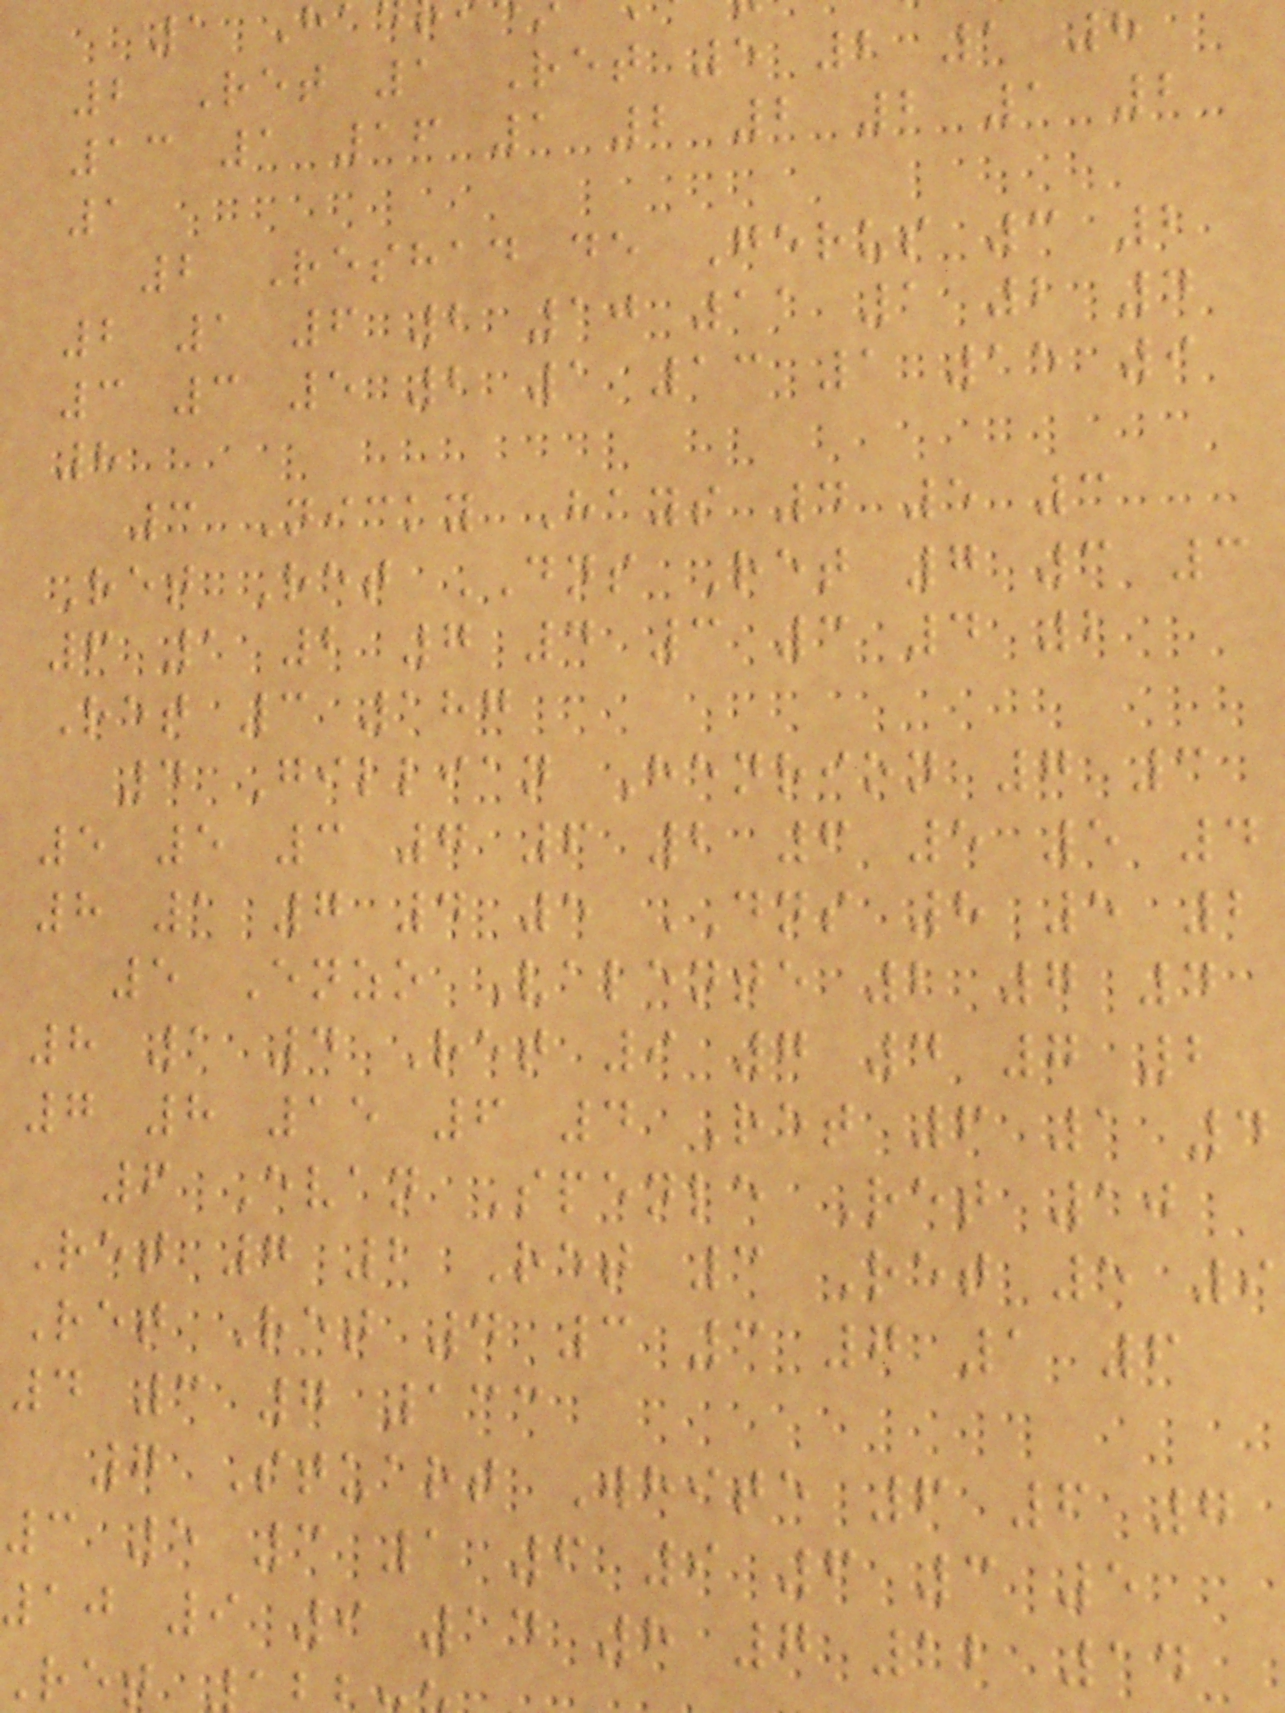2 Ret 1 Ret 5 2 1 8
13 1 16 1 2 2 2 1 2
1
2 Reshad de Gerus 3 2
2 1 6 2 10 11 1 2 4
3 3 5 2 1 13 1 15 9
8
3 Nicky Hays 4 5 3
Ret Ret DNS Ret 7 3 3
6 1 2 7 4 3 3 4 2
Ret 3 187
4 Gillian Henrion 7 3
5 5 3 7 6 2 6 5 5 4
8 1 7 4 5 DNS 8 5 2
5 Enzo Valente 2 7 4
8 1 4 Ret 9 7 4 7 2
7 8 15 6 4 Ret 6 1 4
6 Evan Spenle Ret 10
Ret 7 2 Ret 3 Ret 5 9
Ret Ret 4 3 3 7 1 6
4 3 7 133
7 Stuart White 6 6 7
3 5 3 1 6 9 6 3 5
10 9 9 14 8 7 12 14
